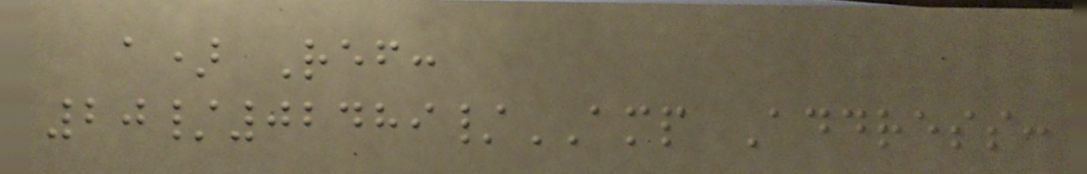a) Ref:
20/02489/AMP Address:
